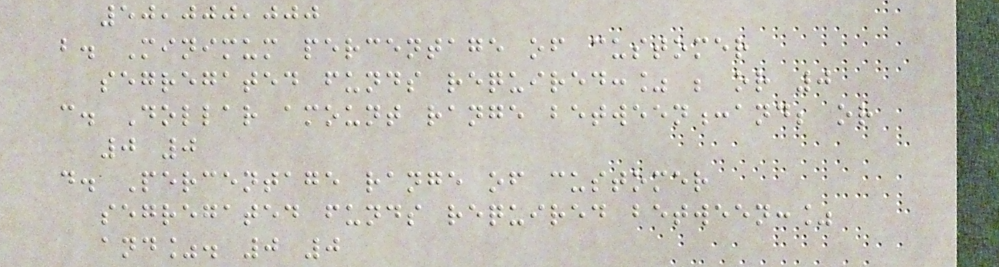50,000,000
b. Minimum percentage of customer
segregated funds required:% ; or 0
c. Dollar amount range between:and; or
0 0
d. Percentage range of customer
segregated funds required between:%
and%. 0 0
